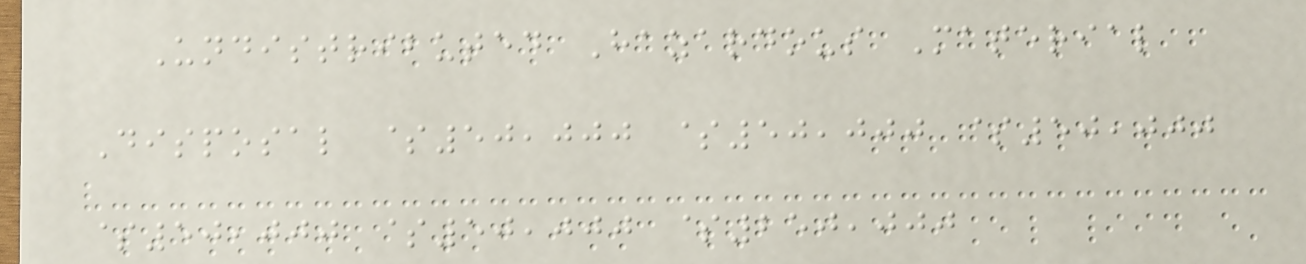Undistributed Hazardous Material
Disposal $50,000 $50,000 $50,000
$50,000 $50,000 $250,000
